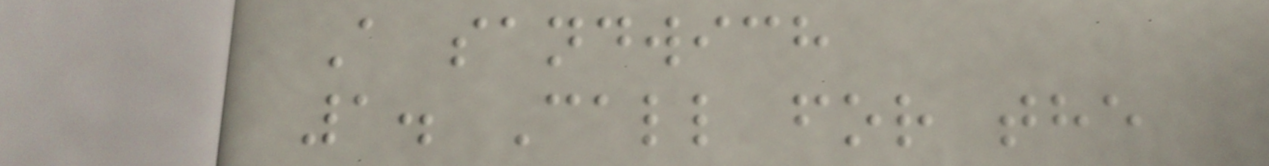A sandwich
1. Call for the
